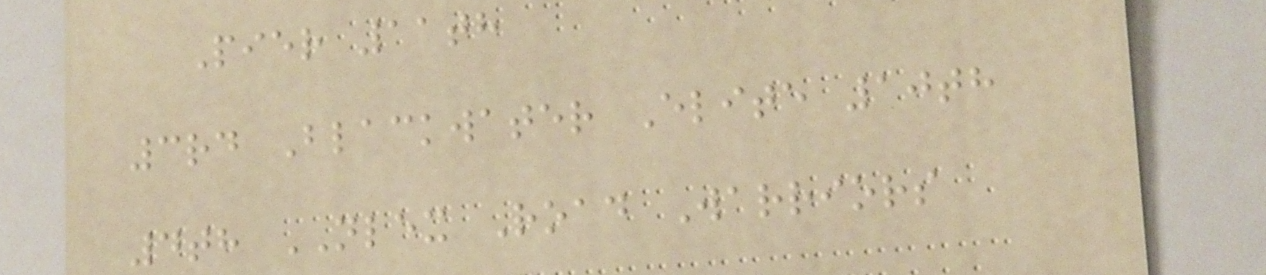Pier 11th
3rd Blackwater Elite 10th
4th NLEX Road Warriors
